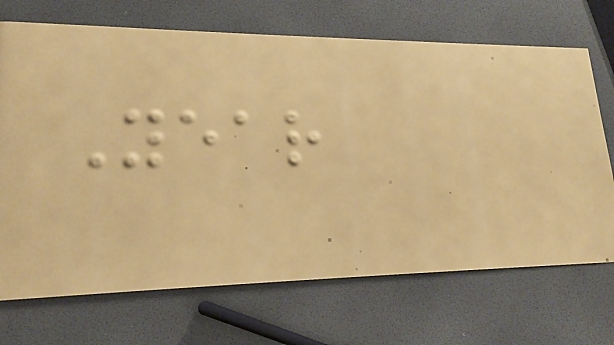Year
